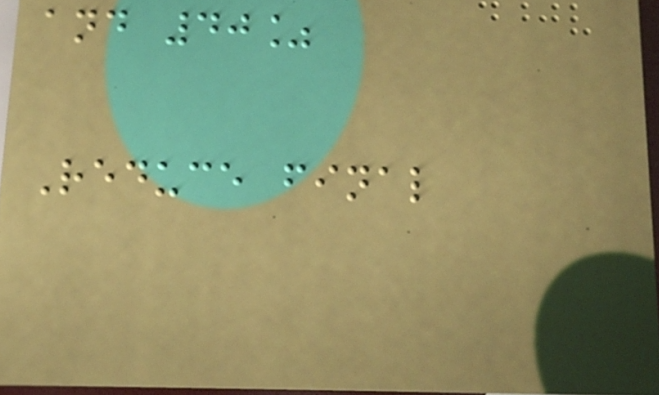and 40%
Reduce final
